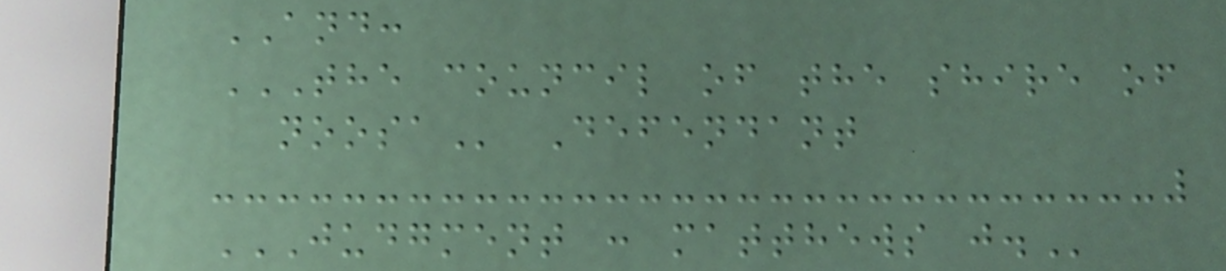AND:
THE COUNCIL OF THE SHIRE OF
NOOSA Defendant
JUDGMENT : MATTHEWS J.
